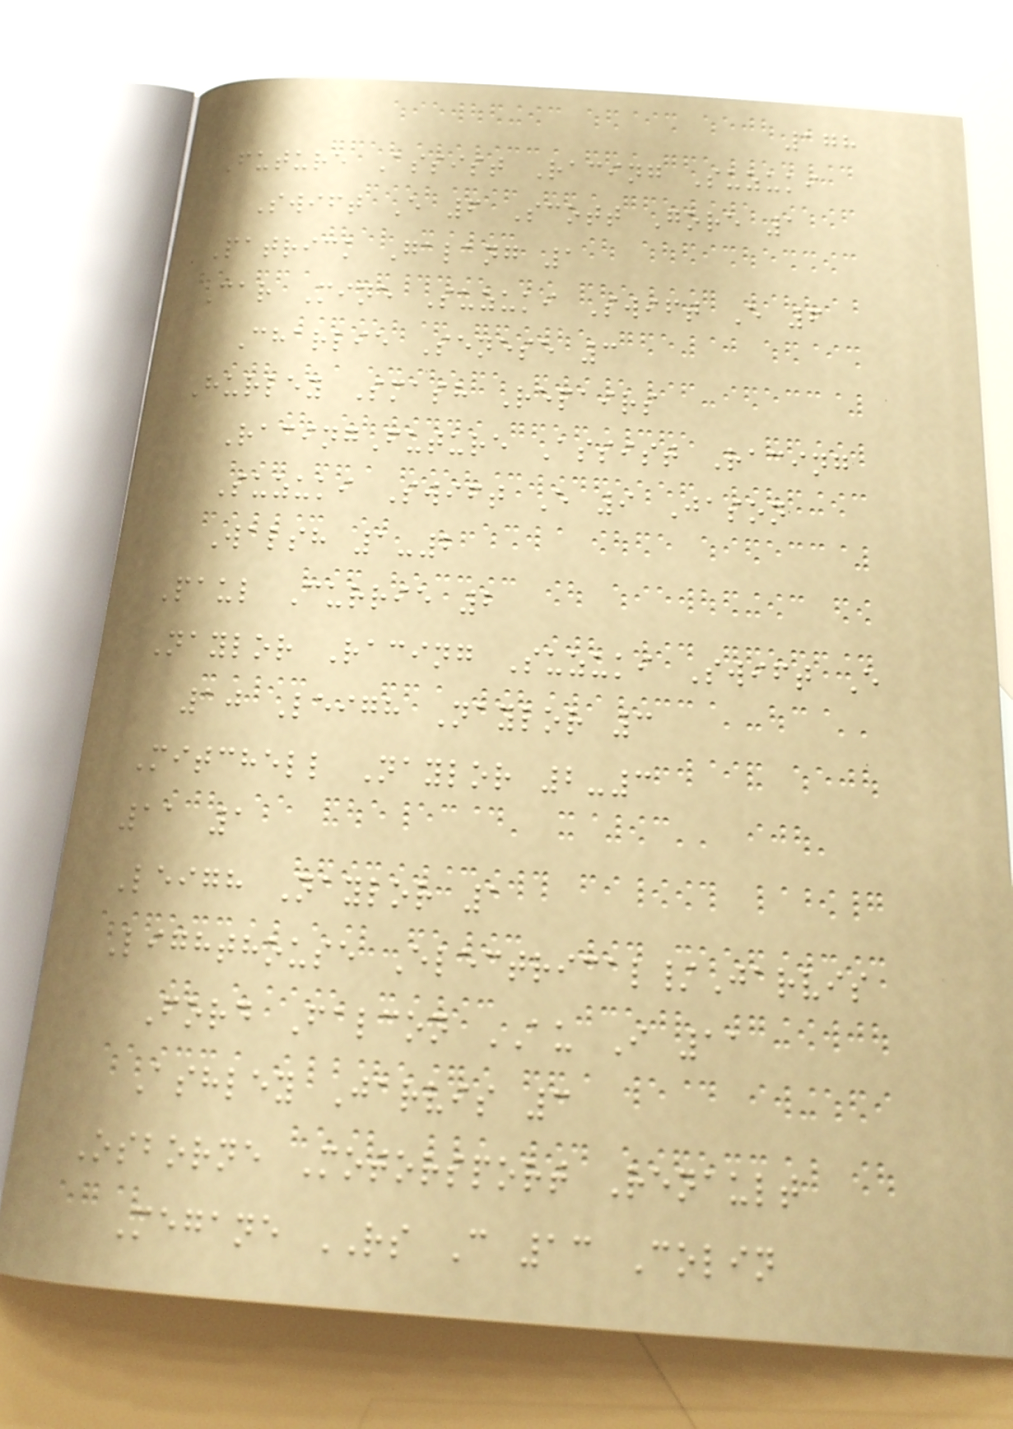178
Future Assist Racing Suzuki
Swift E 6 Scott Gore 1
Patrick Galang 1
Car Mine Suzuki Swift E 6
Charlie Senese 3
Hurley Smash Repairs
RacingFuture Assist Racing
Suzuki Swift E 9 Jason
Walsh 1-2
Paul Currie 2
Naylor Racing Suzuki Swift E
10 Leigh Naylor 3
Mitchell Naylor 2-3
11 1
Leigh Naylor 1
Lighthouse Electrical/Jarvis
Ford Falcon AU I 11
Ashley Jarvis 3
Osborne Motorsport Renault
Megane RS C 13 Colin
